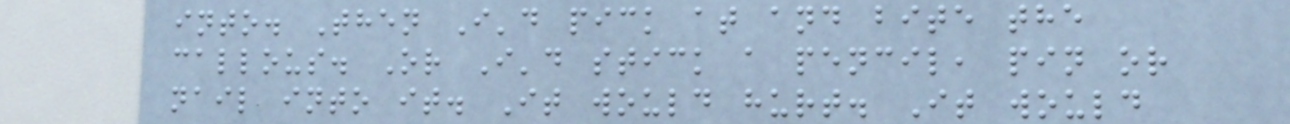into. Then I'd pick at and bite the
callous. Or I'd stick a pencil, pin or
nail into it. It would hurt. It would
